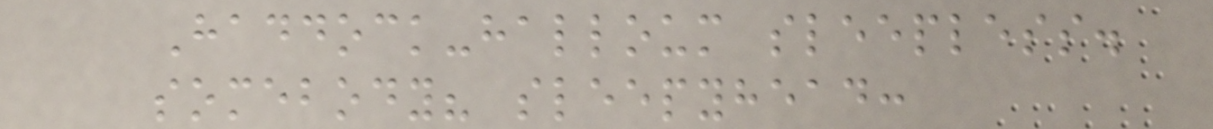Haddock-halloum sleepless.
somebody? sleepyhead:
